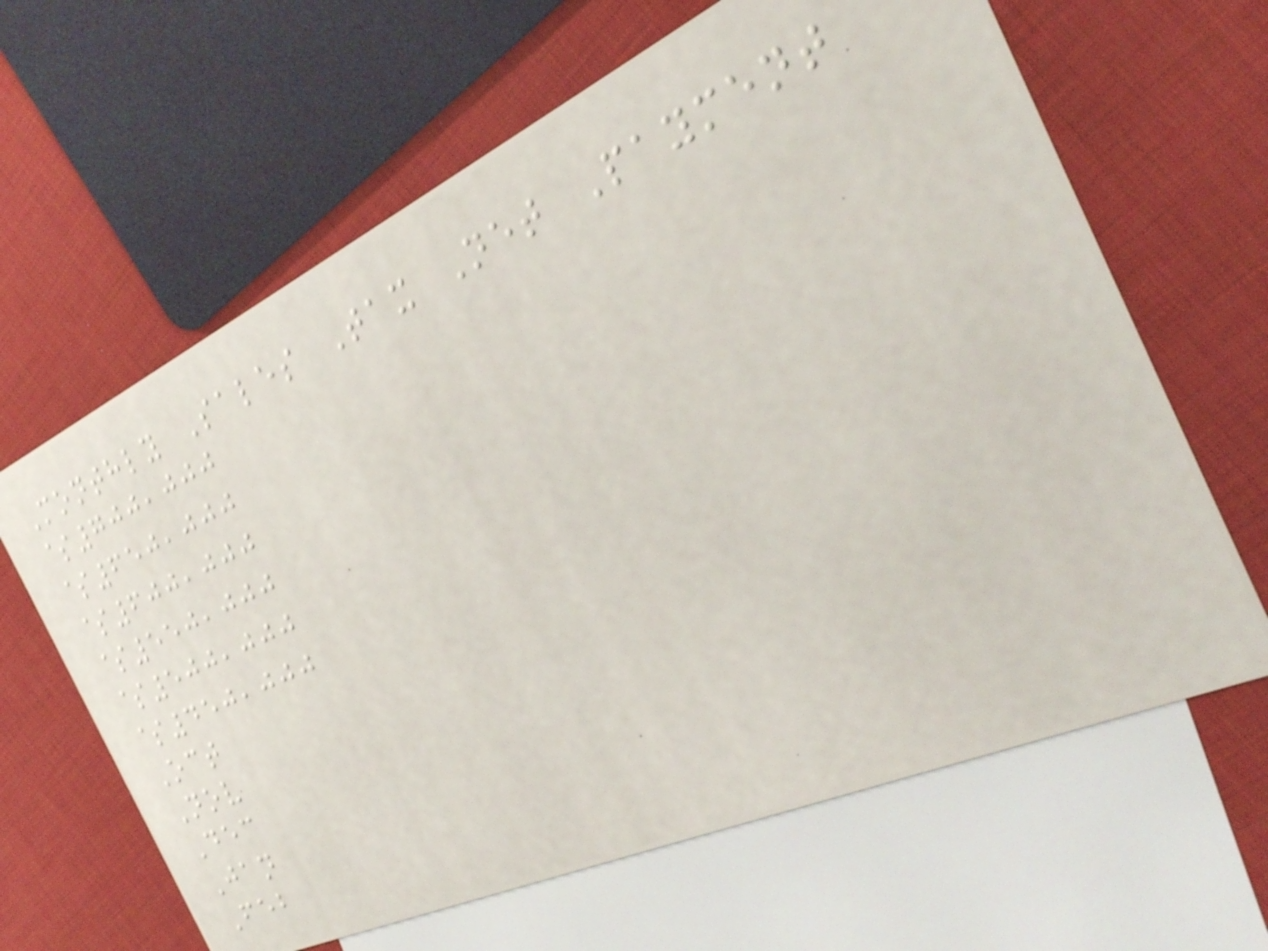Monthly Sales Tax Net Payment
$700,000
$650,000
$600,000
$550,000
$500,000
$450,000
Oct
Nov
Dec
Jan
Feb
